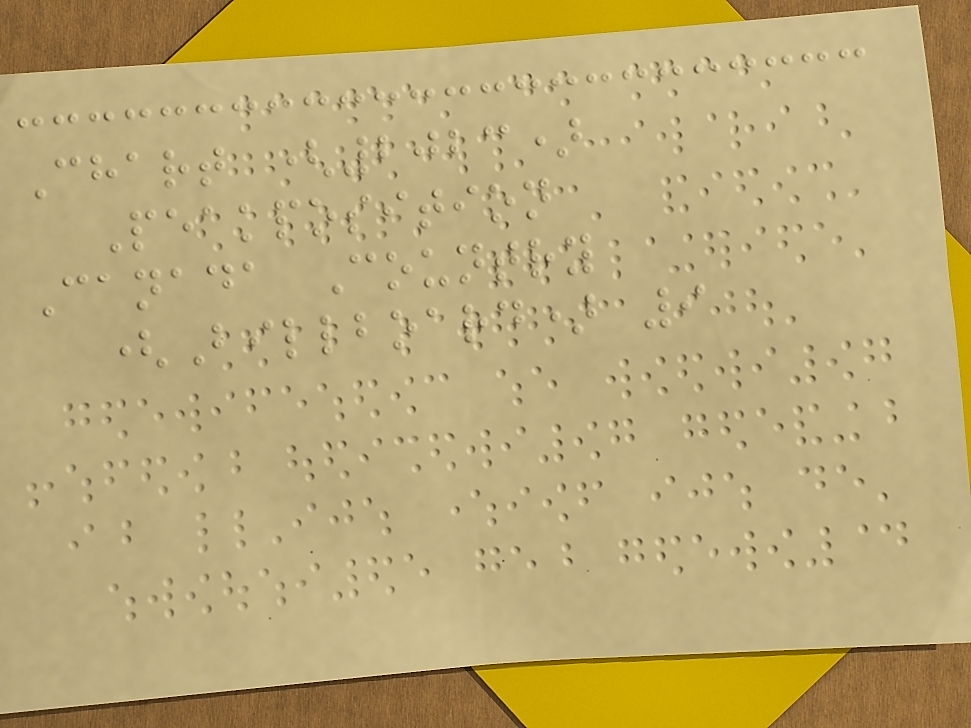Chart (2023)
Peakposition
Canada Country
(Billboard) 9
